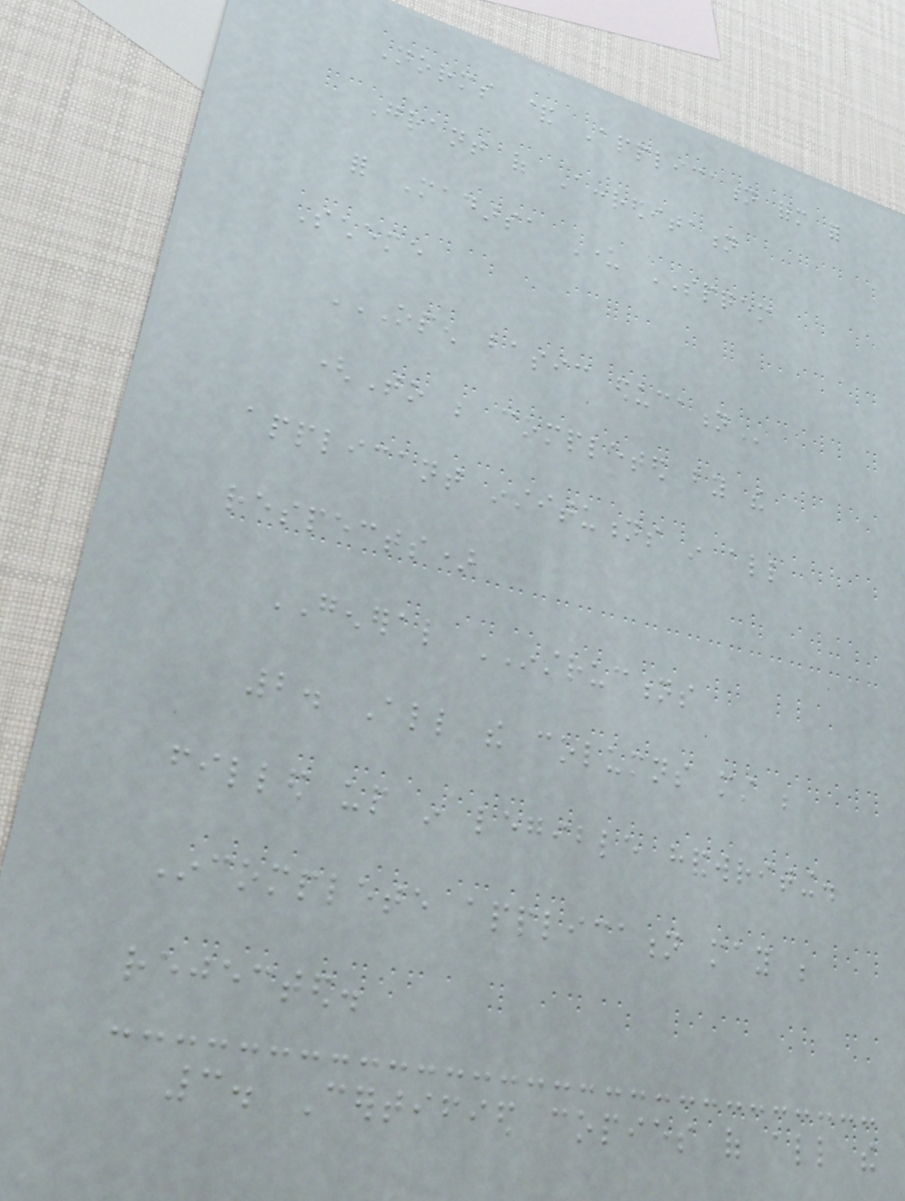Norms & Application form for
Grant of Accreditation
for Madarsa Under SPQEM
Scheme
OPEN BASIC EDUCATION
(To be completed by the
applicant institutions in all
respects)
GENERAL INSTRUCTIONS
2. All the columns must be
filled up in legible handwriting.
Incomplete application may be
rejected.
3. Certified copies of all the
